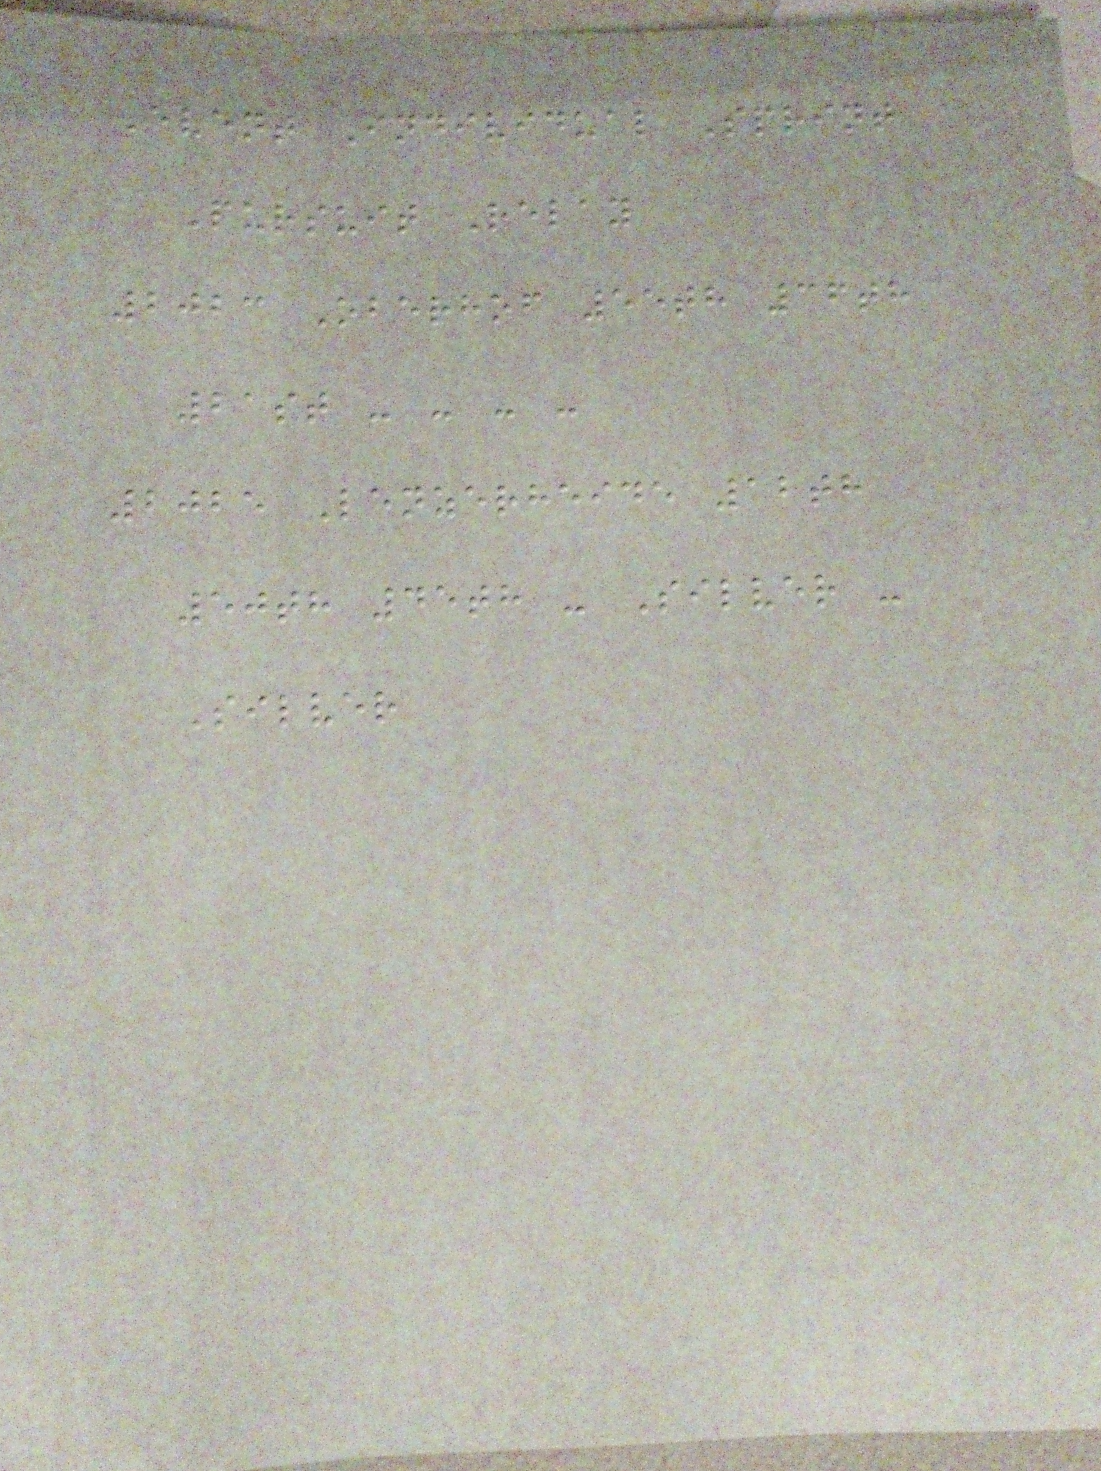Event Individual Sprint
Pursuit Relay
2023 Oberhof 55th 36th
21st - - - -
2025 Lenzerheide 12th
50th 45th - Silver -
Silver
